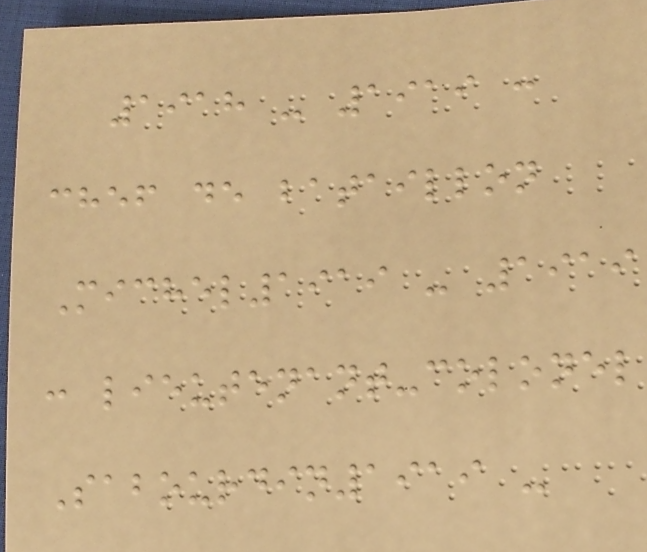1918 - 1919 :
chef de bataillon
Michel1919 - 1919
: lieutenant-colonel
Sabourdin1919 -
